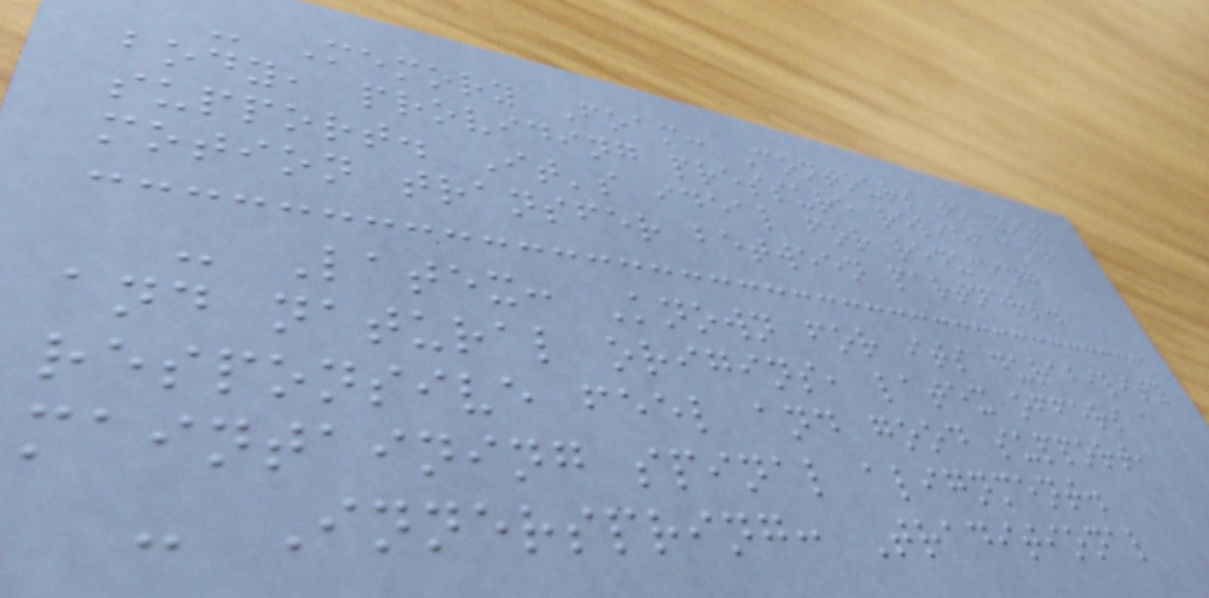- Memory Foam: Contours to your
body, providing pressure relief and
support. It's ideal for reducing
motion transfer between partners.
- Latex: Known for its durability
and natural origins, latex offers a
responsive feel and good support,
maintaining spinal alignment.
- Innerspring: Traditional
